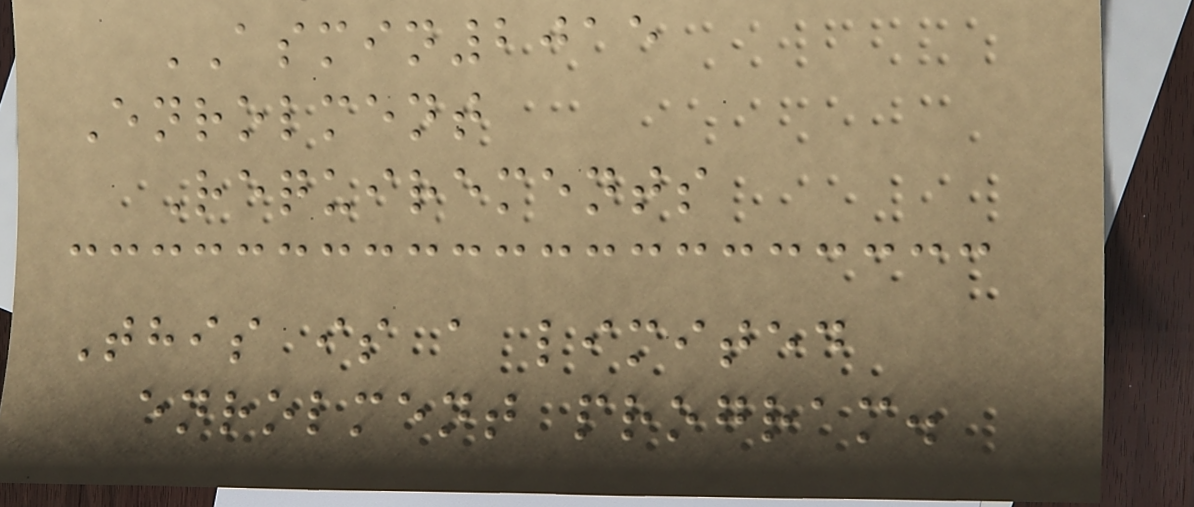ASMIN2015
Enrolment
Requirements
This is a limited
enrolment program.
